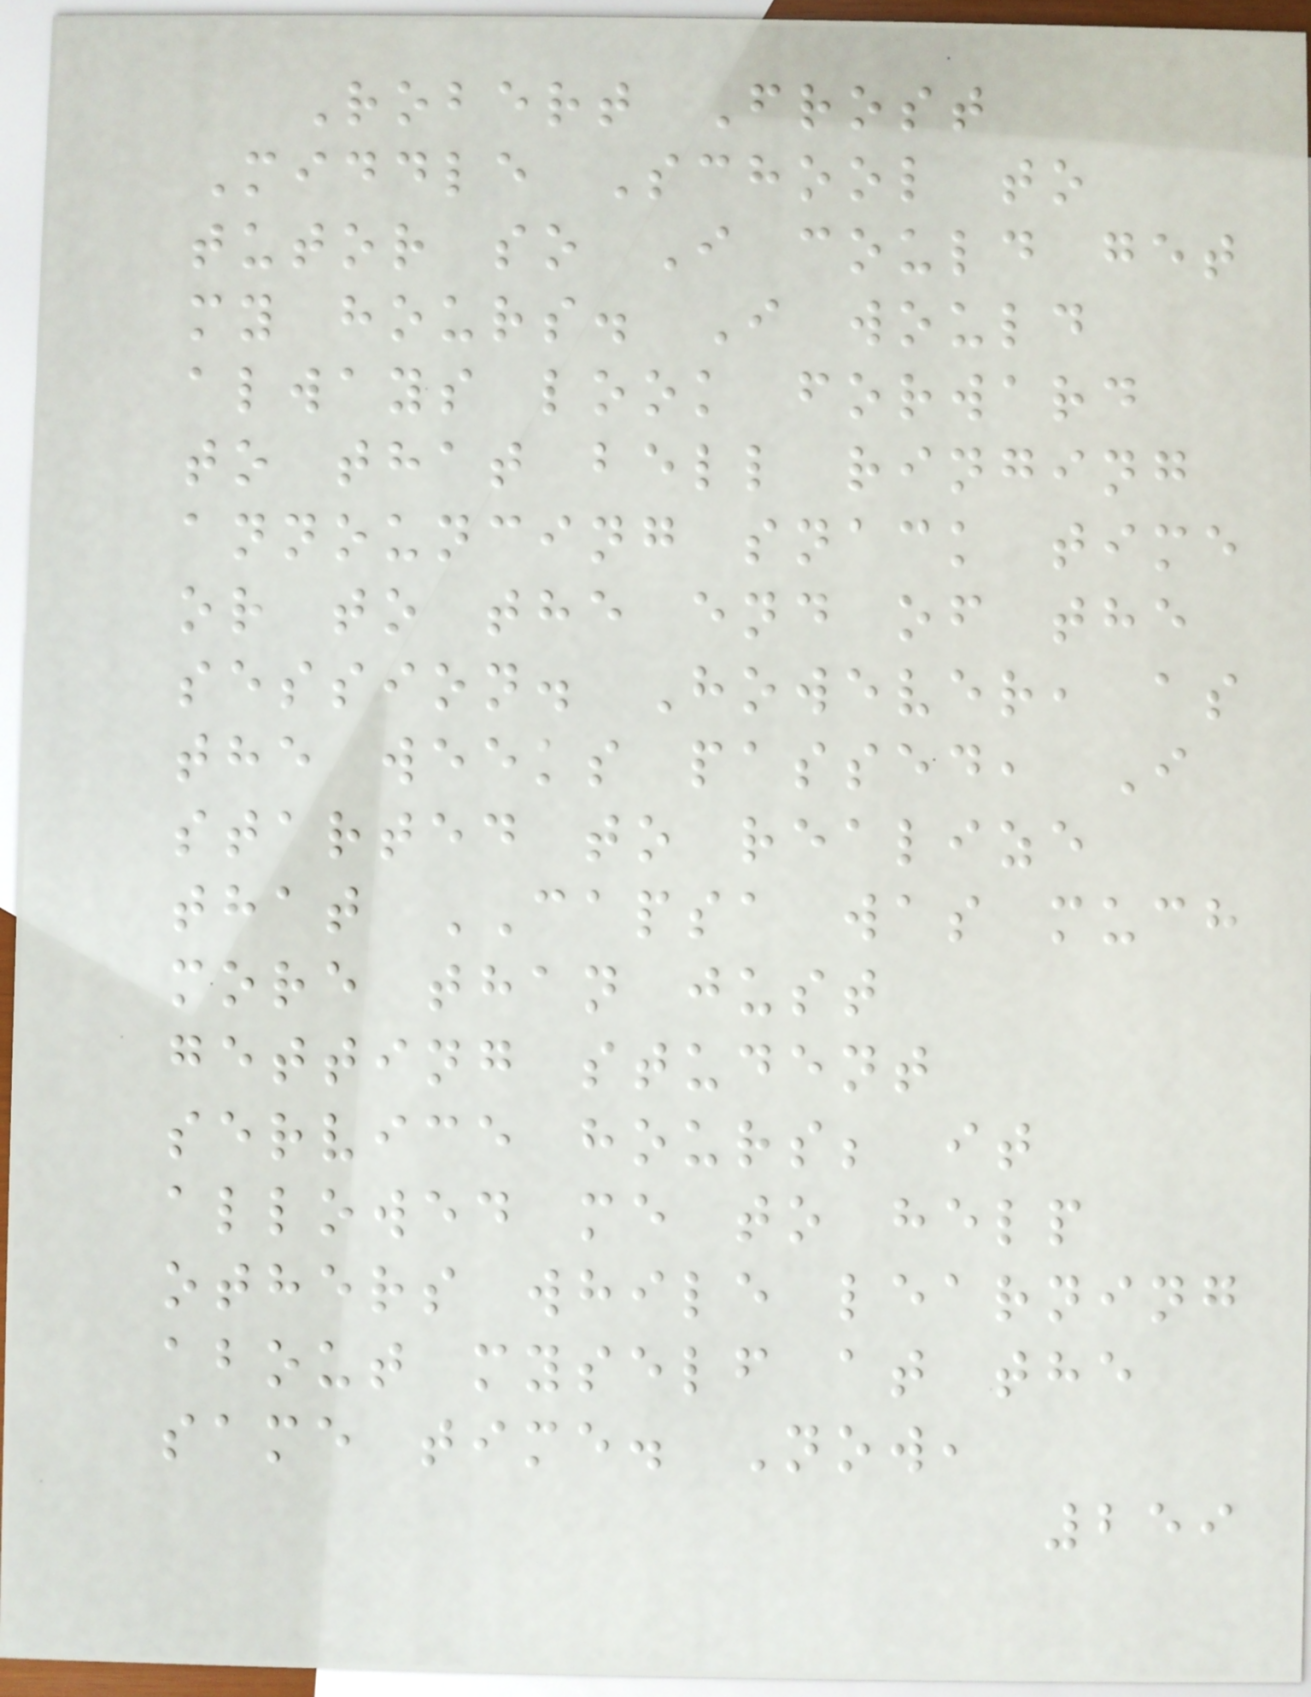Robert Frost
Middle School to
tutor so I could get
my hours. I would
always look forward
to that bell ringing
announcing snack time
or to the end of the
session. However, as
the weeks passed, I
started to realize
that CAPSA was much
more than just
getting student
service hours; it
allowed me to help
others while learning
about myself at the
same time. Now,
259
